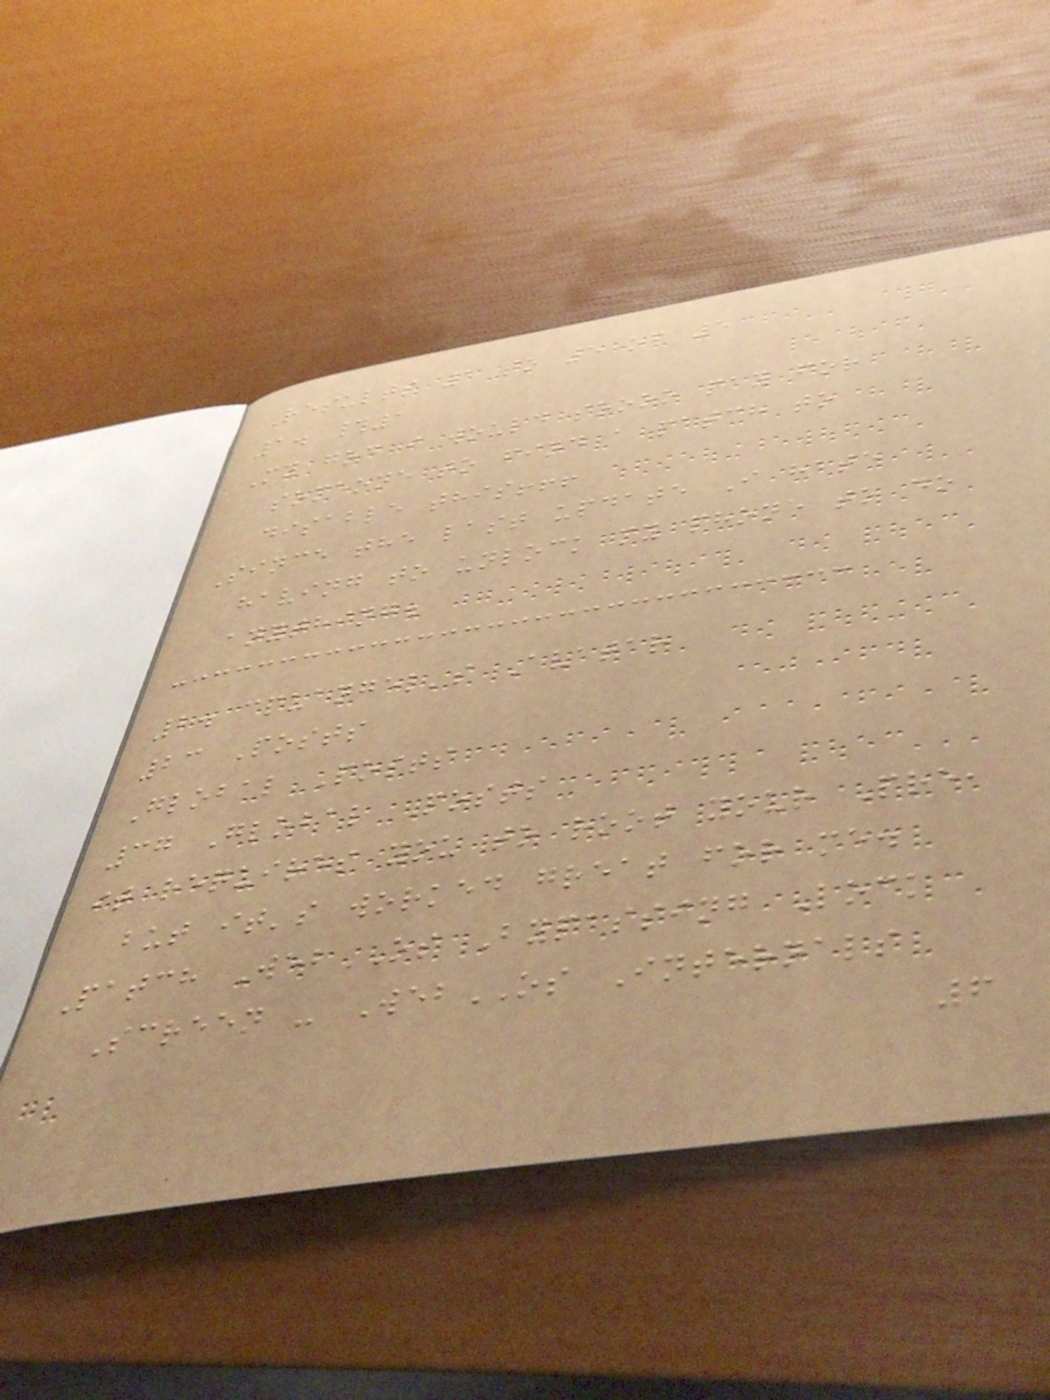Results 1 to 5 of 5
1. #1
My god i would soooo pay for
someone to find a patch to
disable this!!!
Since the last update I hate
having to unlock my phone to do
anything.
2. cpuangel's Avatar
23 Posts
Global Posts
37 Global Posts
it requires you to root your Pre,
but it's worked great for me.
Patch WebOS Bypassing Lock
Screen - WebOS Internals
6
